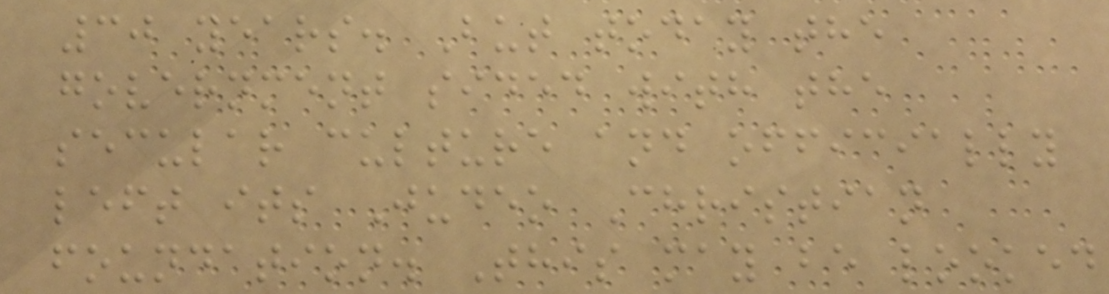30 years. But today the
government sided with the
secular culture and officially
left its Judeo Christian
foundation. This may be looked
